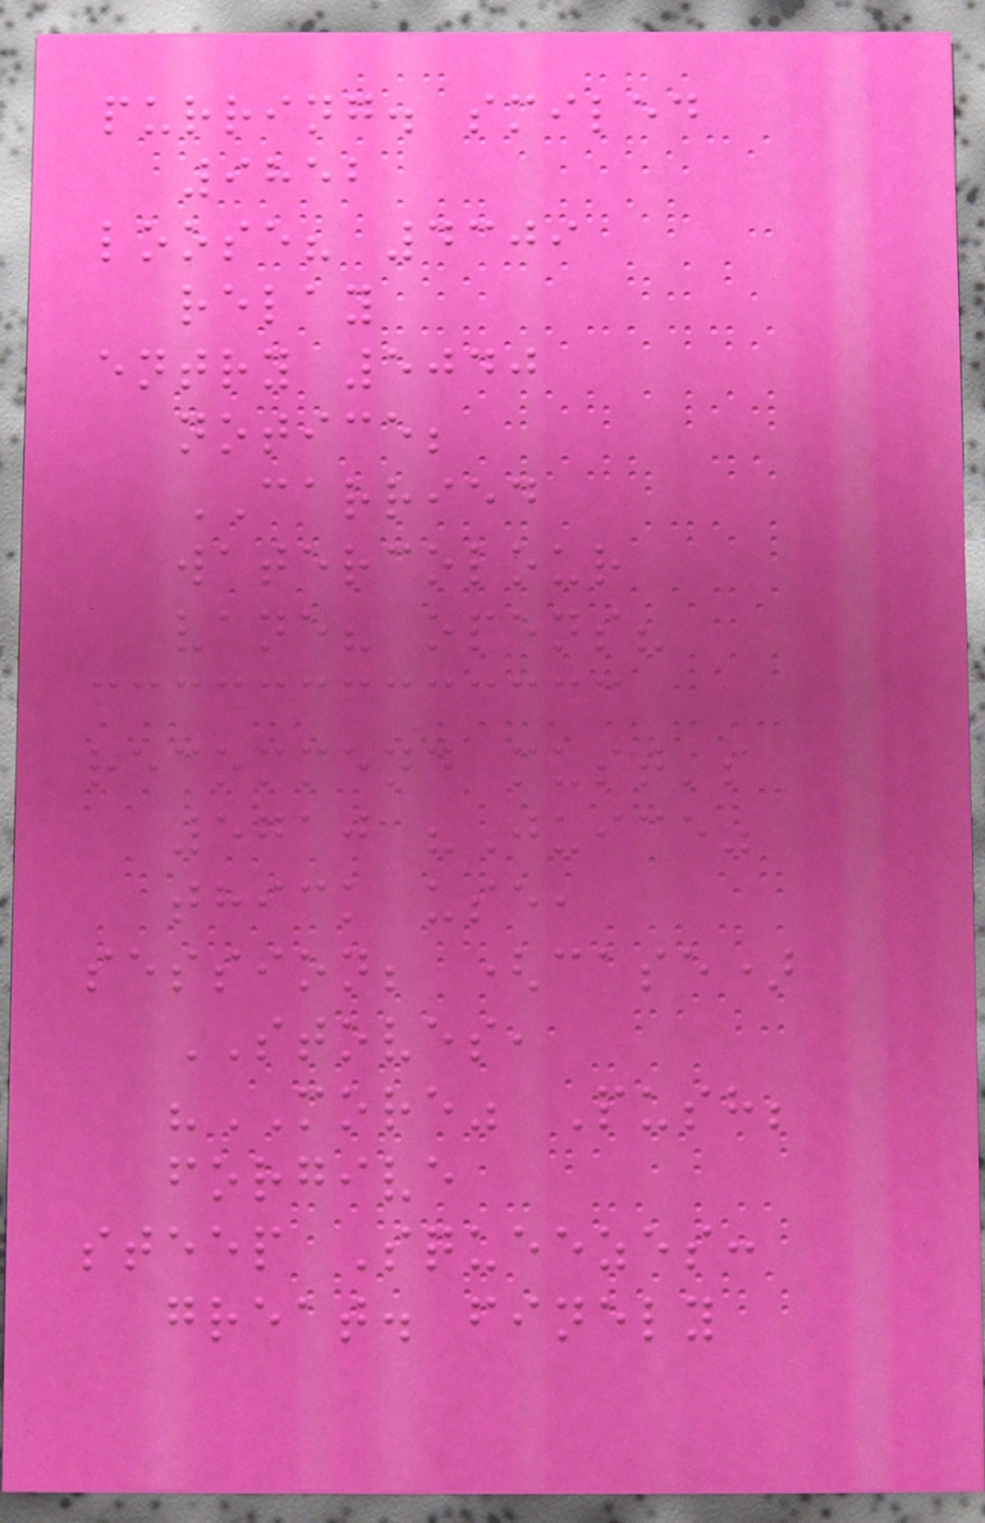purring. smiled
9852
loose? 4309
relay
entry 5040
notice;
CARRIED
watercolour
vane? opens?
recommend must's
5710 "Juice"
thick use,
session; (case)
STOVES,
"MORE" Push;
forgive
steep Squeezes:
great. finely
